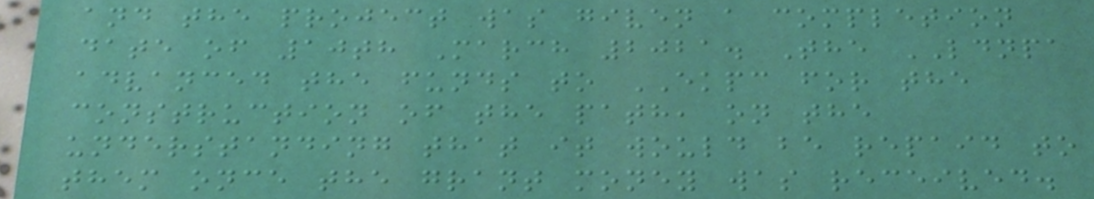and the project was given a completion
date of 10th March 2021. The LDNPA
advanced the funds to EKPC for the
construction of the path, on the
understanding that it would be repaid to
them once the grant money was received.
